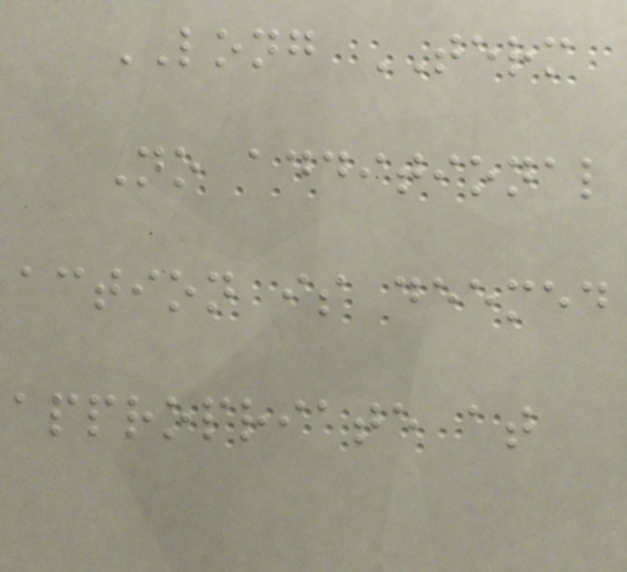LONG TERM
No additional
action is deemed
appropriate at
